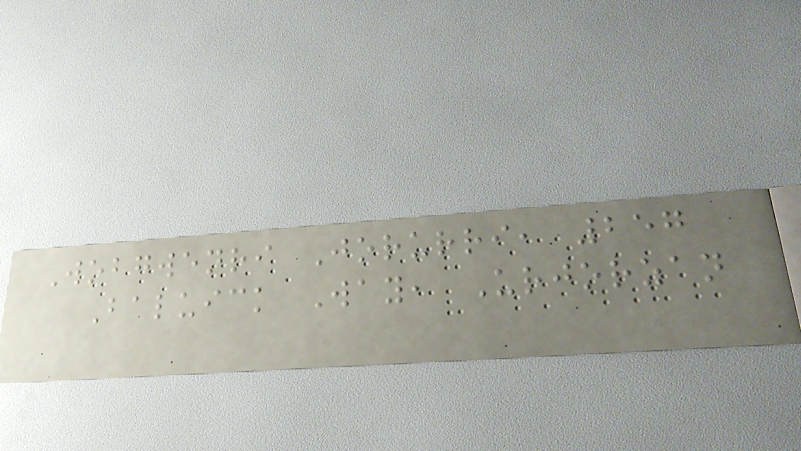Wobgwenri Jorurri, 257
Baluick Way, Urjorzan
